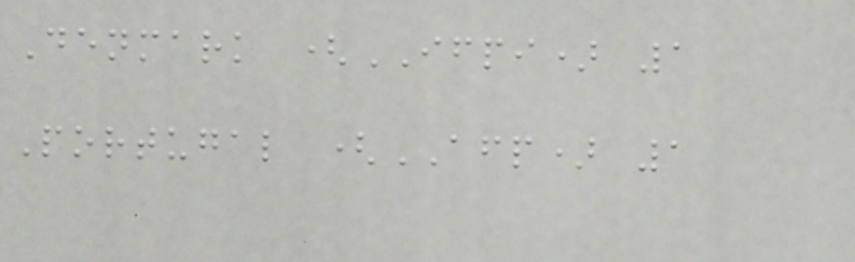Denmark (IFPI) 1
Portugal (AFP) 1
